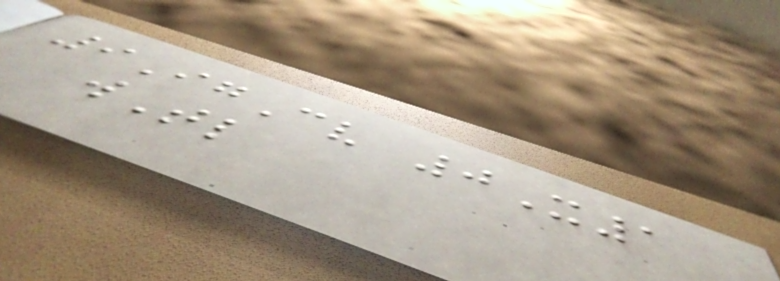9IgCv 0X1
wTl
